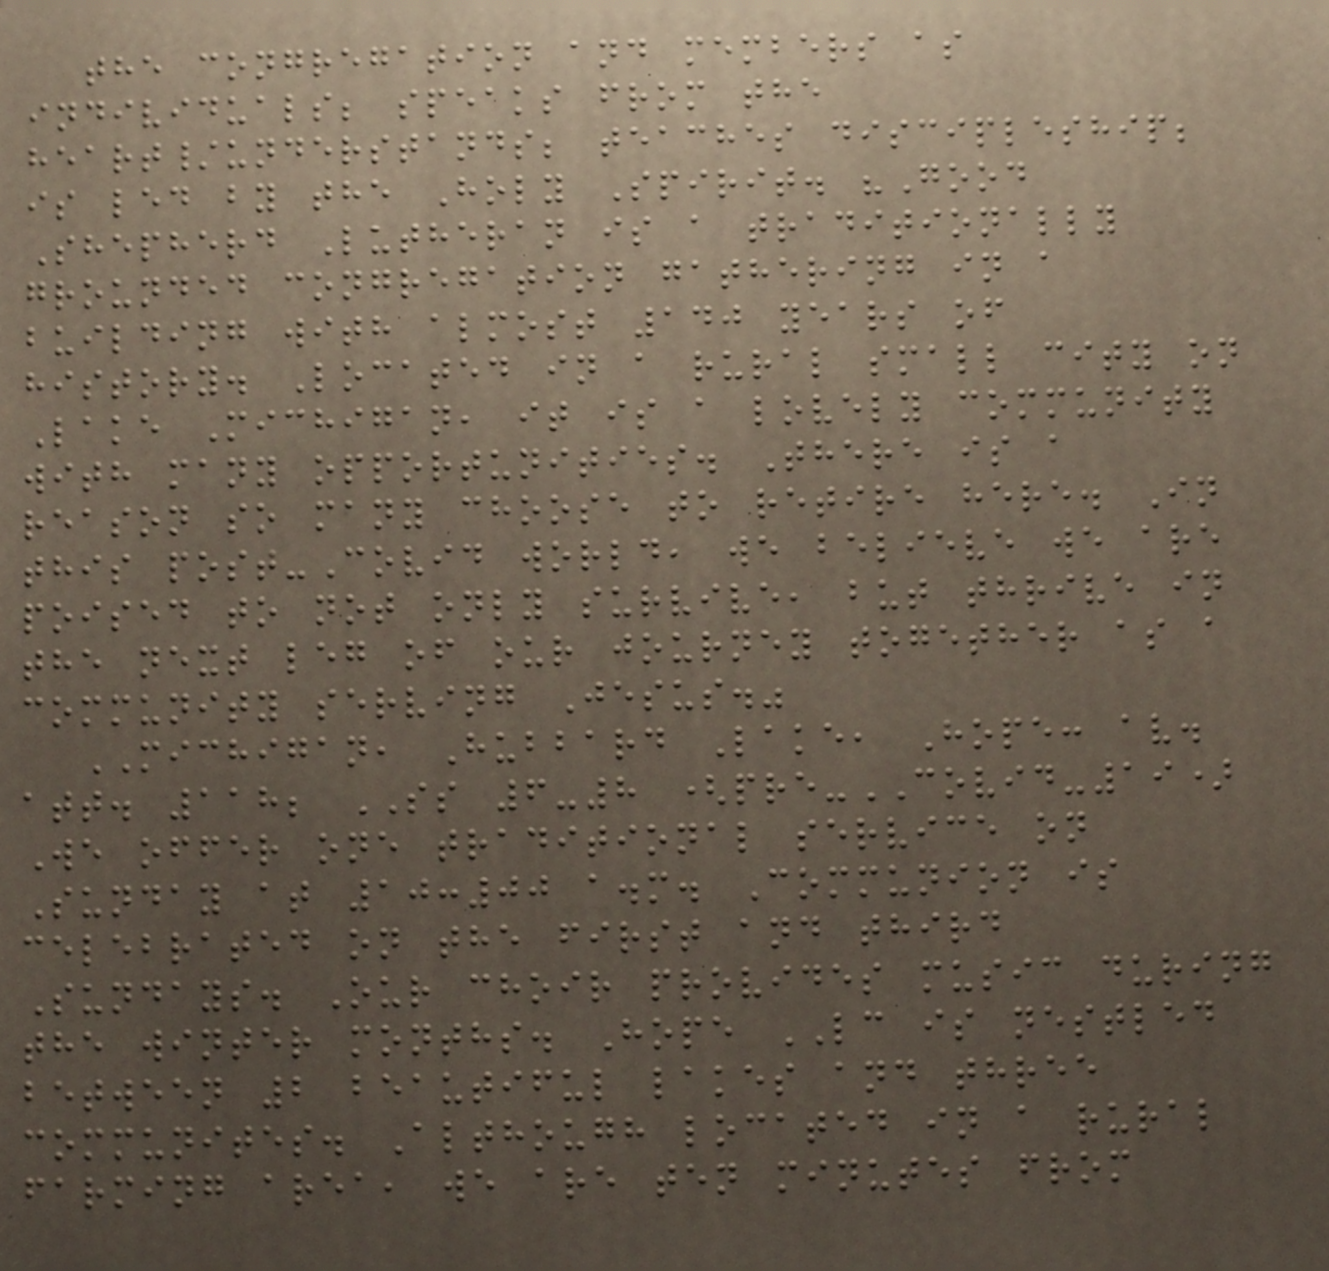the congregation and members as
individuals; speaks from the
heart/understands; teaches discipleship;
is led by the Holy Spirit. "Good
Shepherd Lutheran is a traditionally
grounded congregation gathering in a
building with almost 140 years of
history. Located in a rural small city on
Lake Michigan, it is a lovely community
with many opportunities. There is a
reason so many choose to retire here. In
this post-Covid world, we believe we are
poised to not only survive, but thrive in
the next leg of our journey together as a
community serving Jesus."
MICHIGAN, Hubbard Lake, Hope: av.
att. 118; SS 6-8 (pre-COVID-19)
We offer one traditional service on
Sunday at 10:00 a.m. Communion is
celebrated on the first and third
Sundays. Our choir provides music during
the winter months. Hope LC is nestled
between 2 beautiful lakes and three
communites. Although located in a rural
farming area, we are ten minutes from
